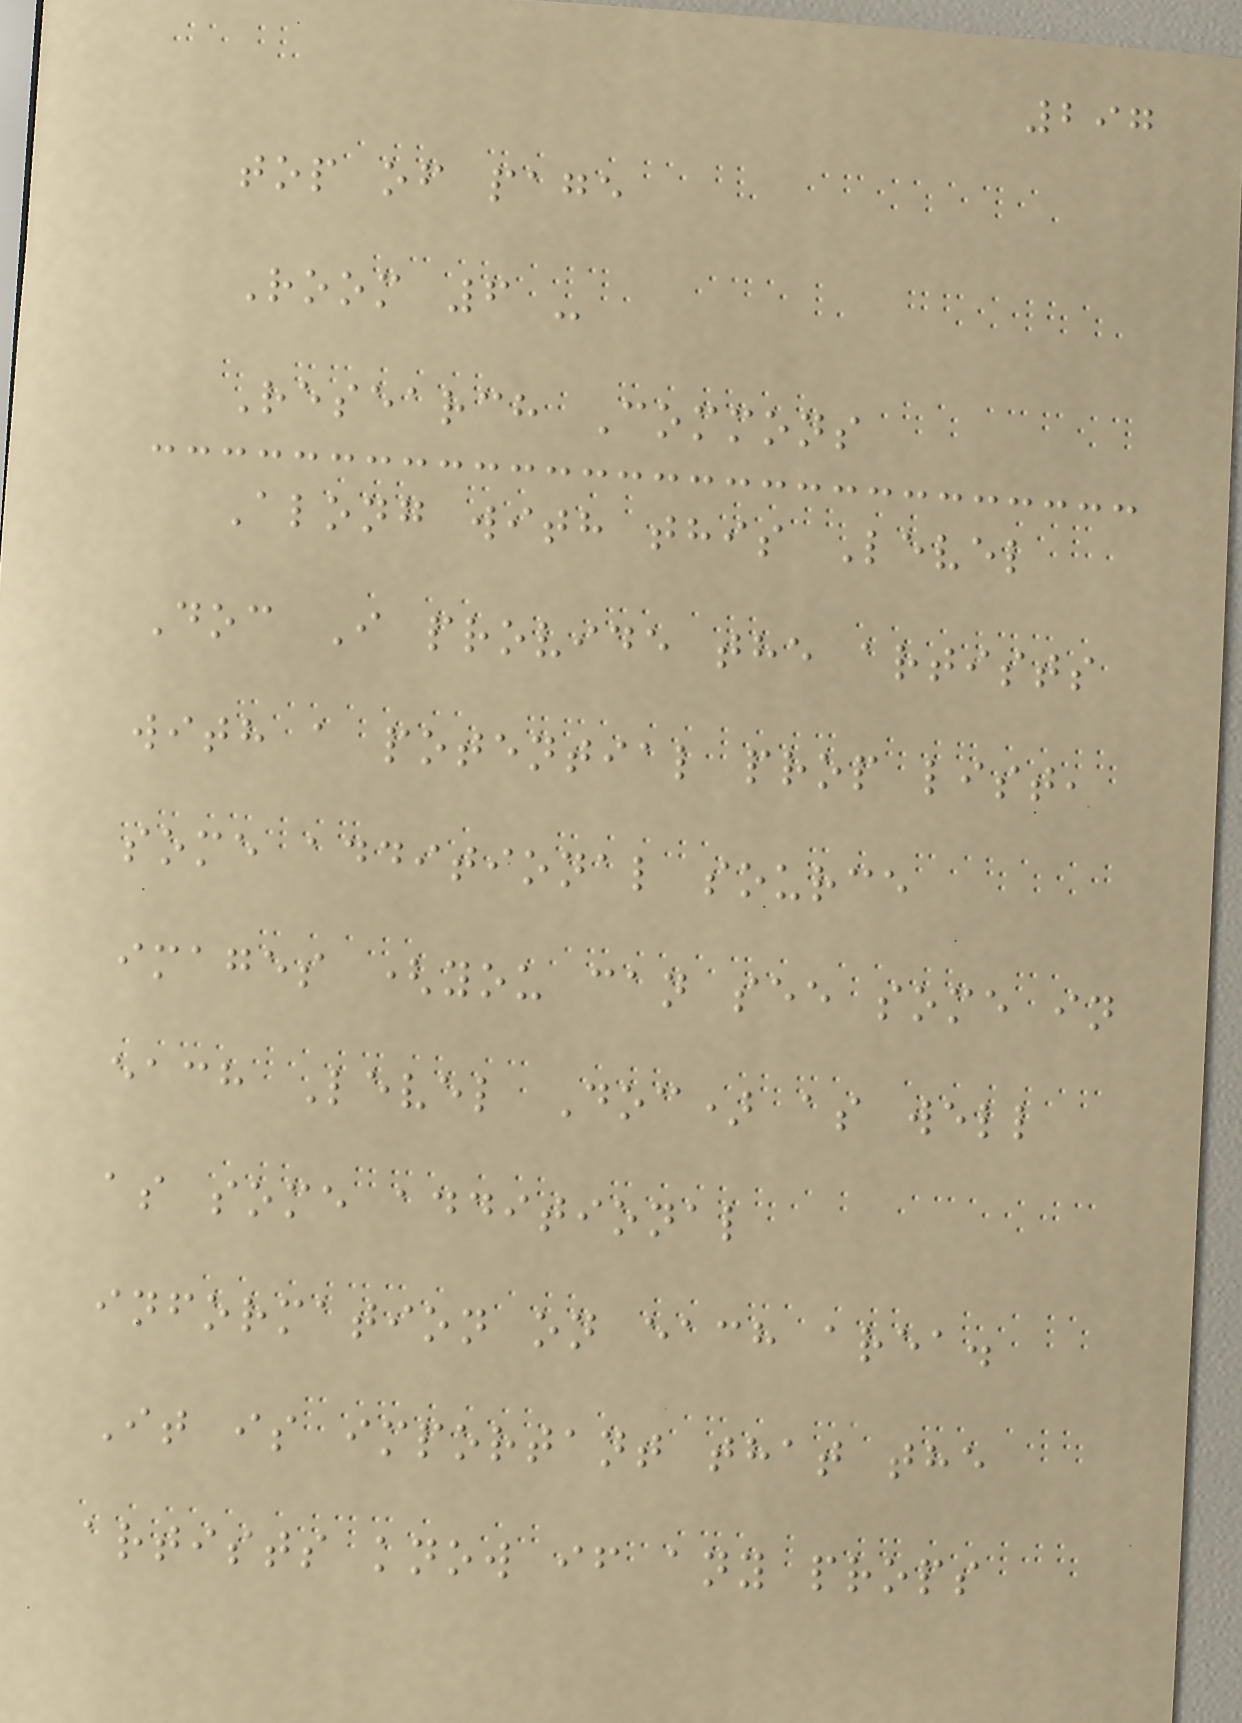297
top of page
Room 6 -
Research Commons
Along with this Level
Doc I provide the artists
with a potential prop list,
some additional source
images (you can see some in
each Level Doc) as well
as some additional
information on each area.
It is important that the
artists know if any props
